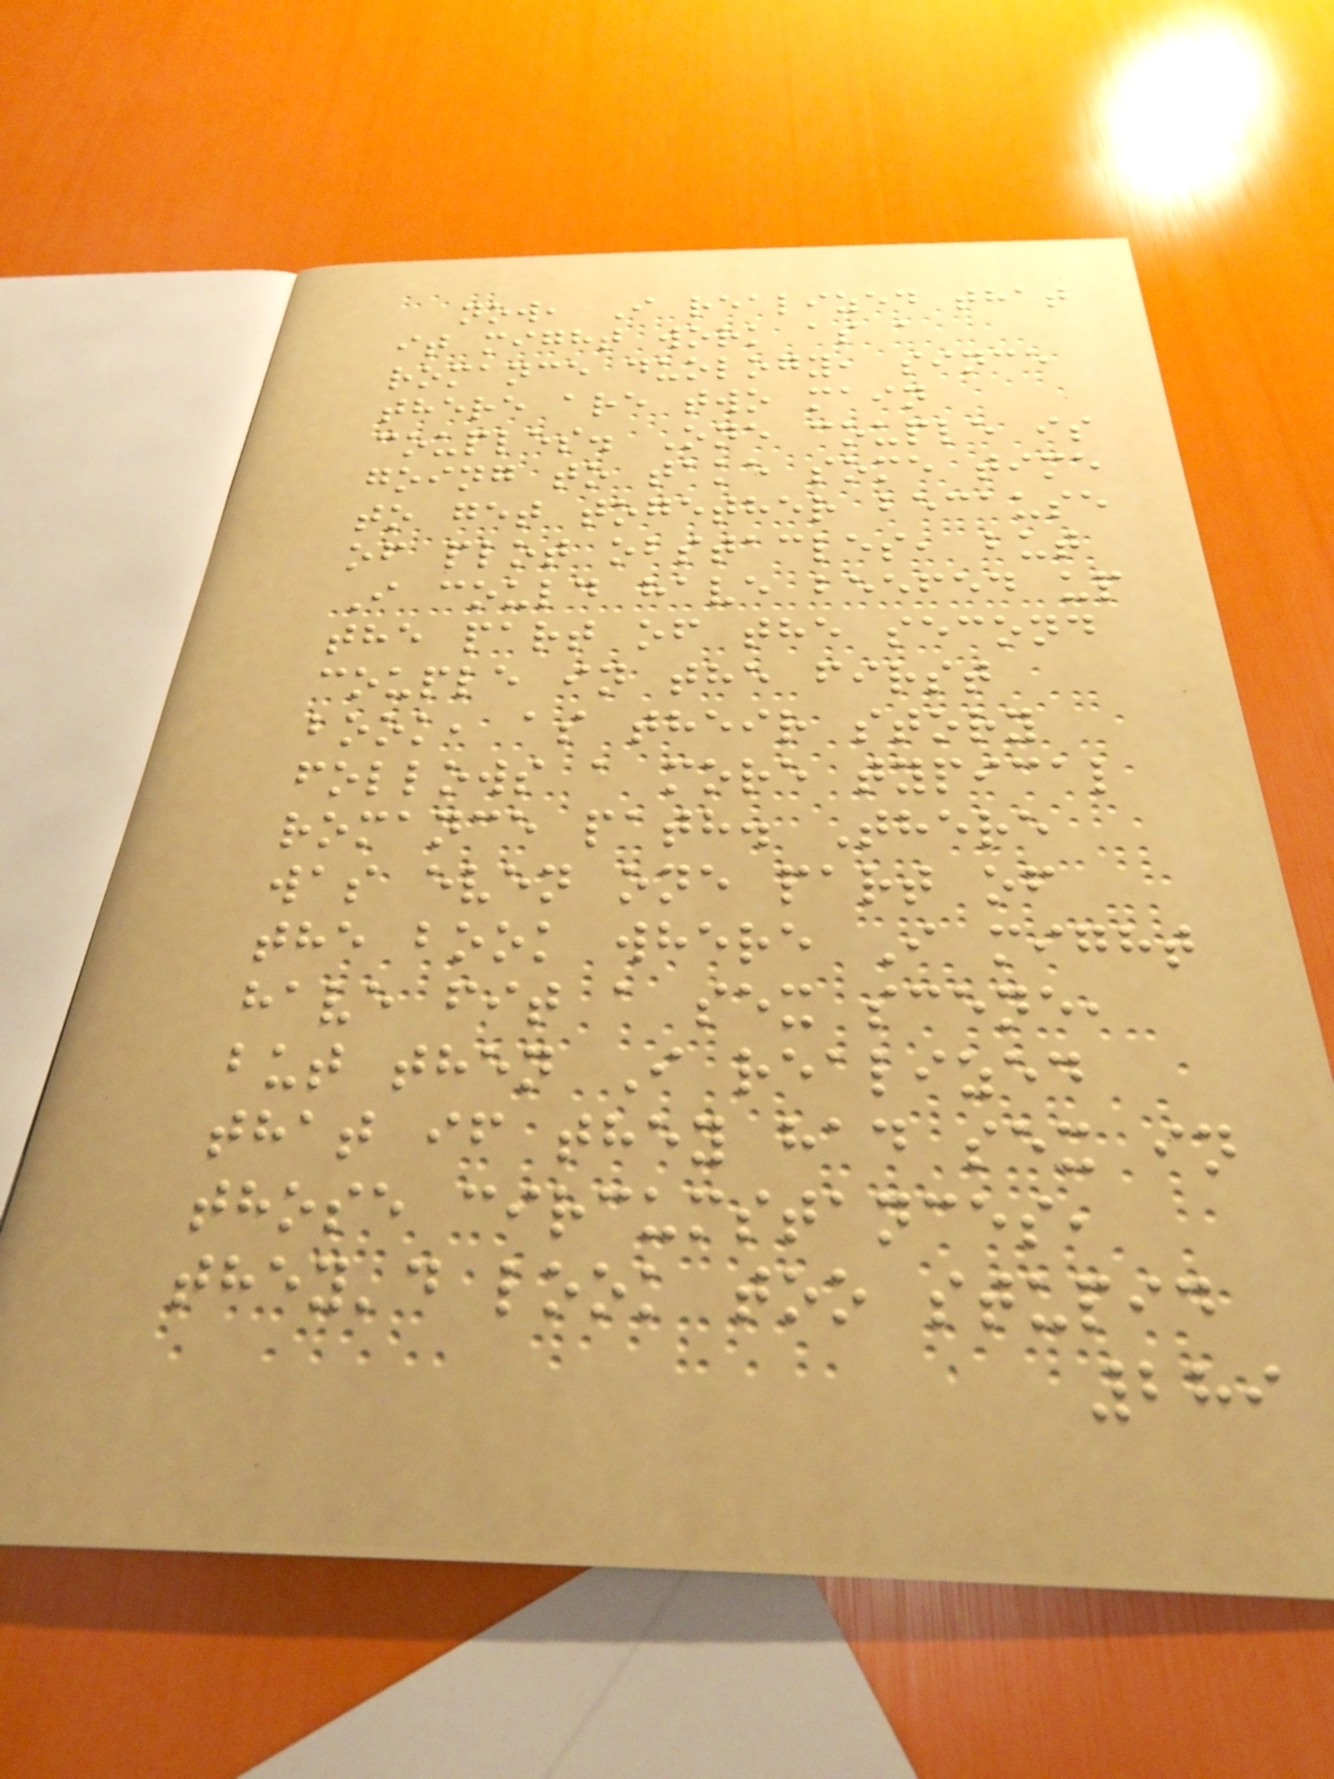now, I realized that
it might work as a
romance duology, since
there are two main
couples. One couple is
going to take some time
to get together because
of plot obstacles, but
I could have beefed up
the part of the second
couple in the first
book, as their story
follows a more typical
romance path. There
was even one part of
the book where I might
have fit a sex scene,
but then I realized
that if they had sex in
those circumstances,
they'd look too stupid
289
